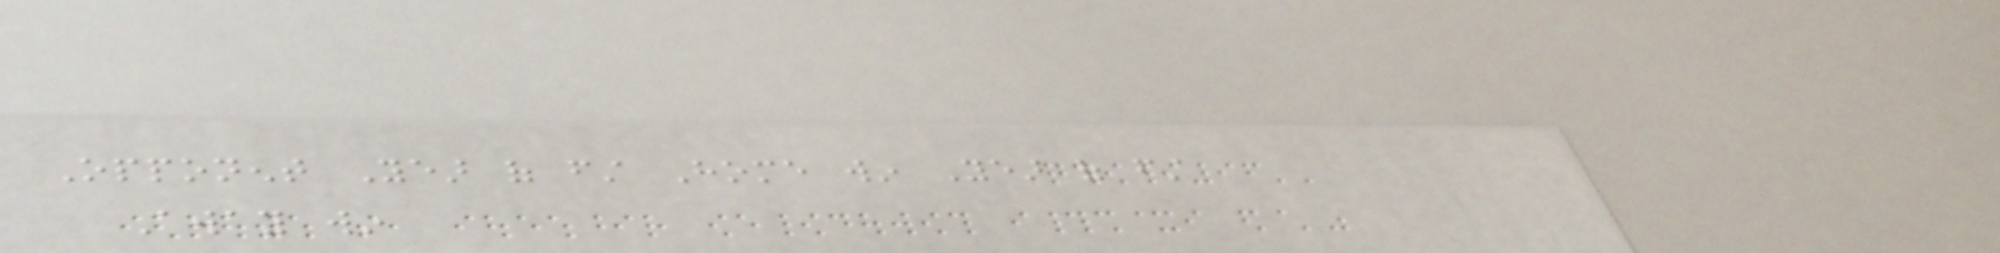Opponent Year of first Home win Year of first
Away win
